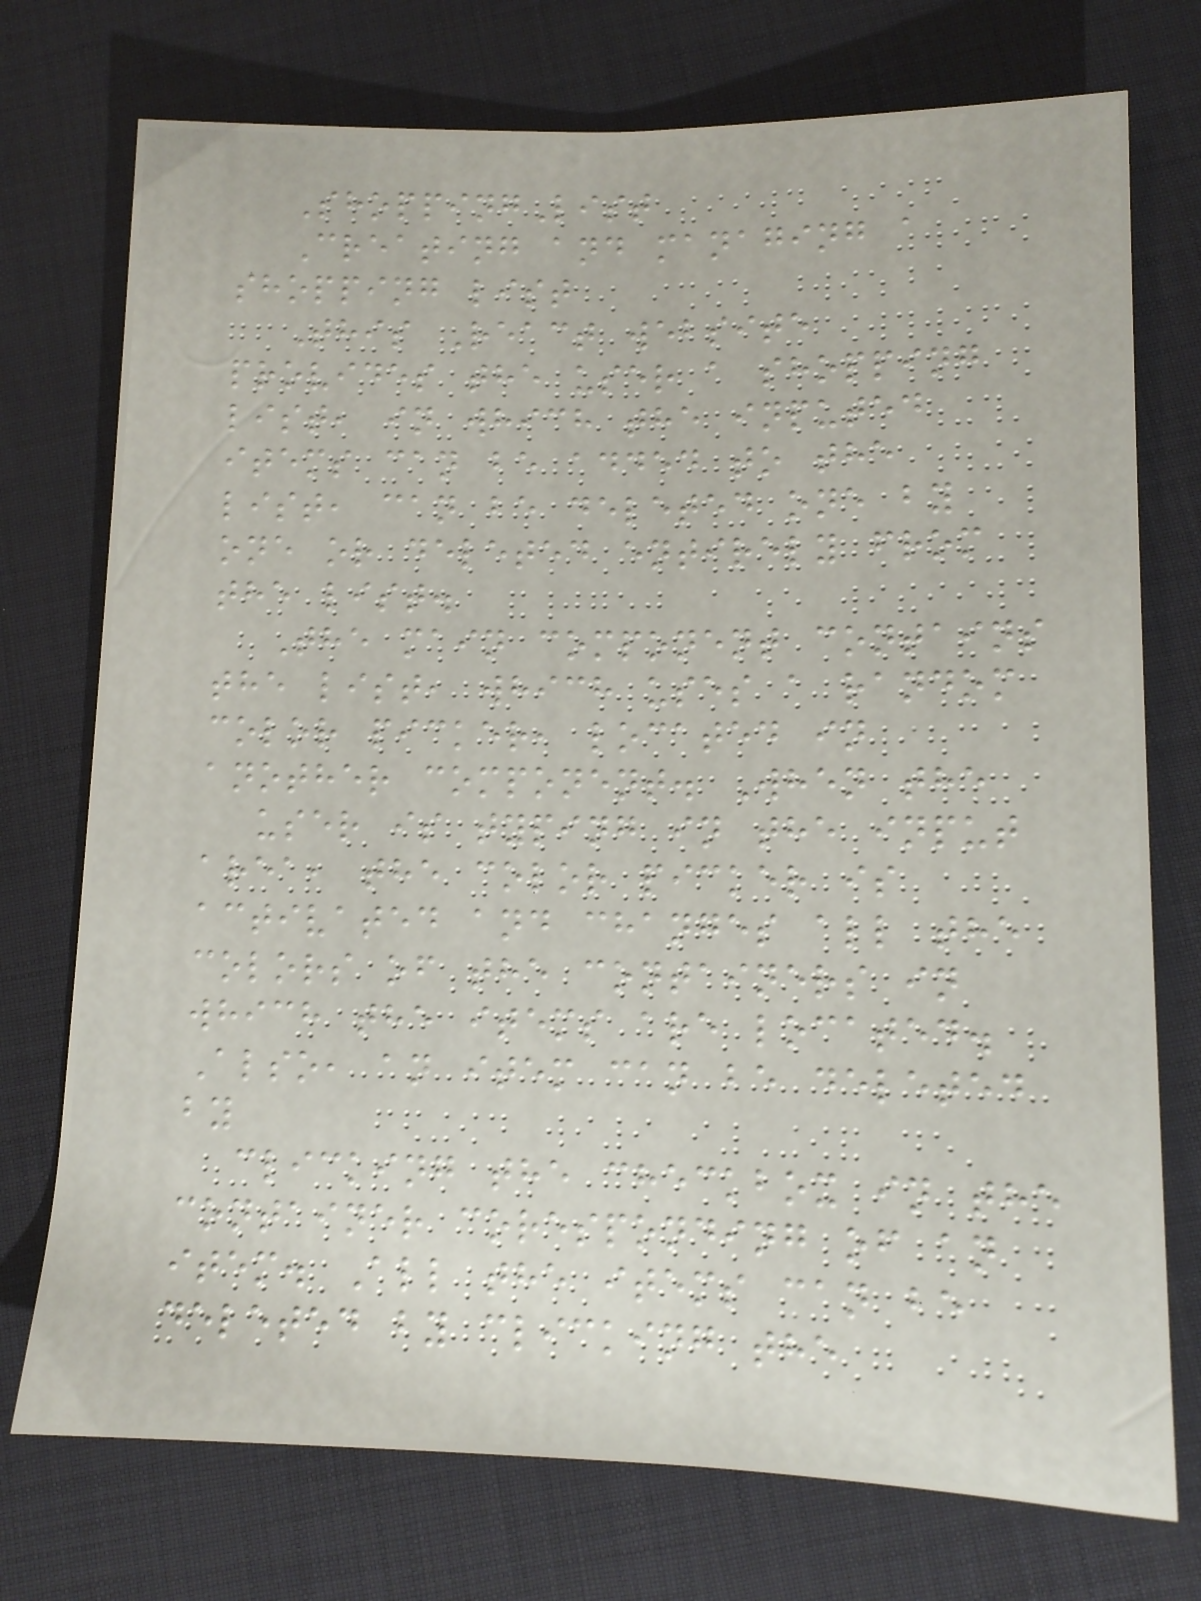ShoppingList
Creating and managing a
shopping list
This React website
provides the user a shopping
list, in which the inputed
items can be added to the
list, can be deleted one by
one or deleted entirely from
the list.
The main component contains
the list, which uses a random
color picker, located in
another component. When the
user is typing in the input
area, the color picker is
activated and changes all the
colors of the containers in
which the items are located.
Also, an item can be deleted
by
clicking the checkbox in the
container coresponding of an
item. All the items can be
deleted by clicking the
